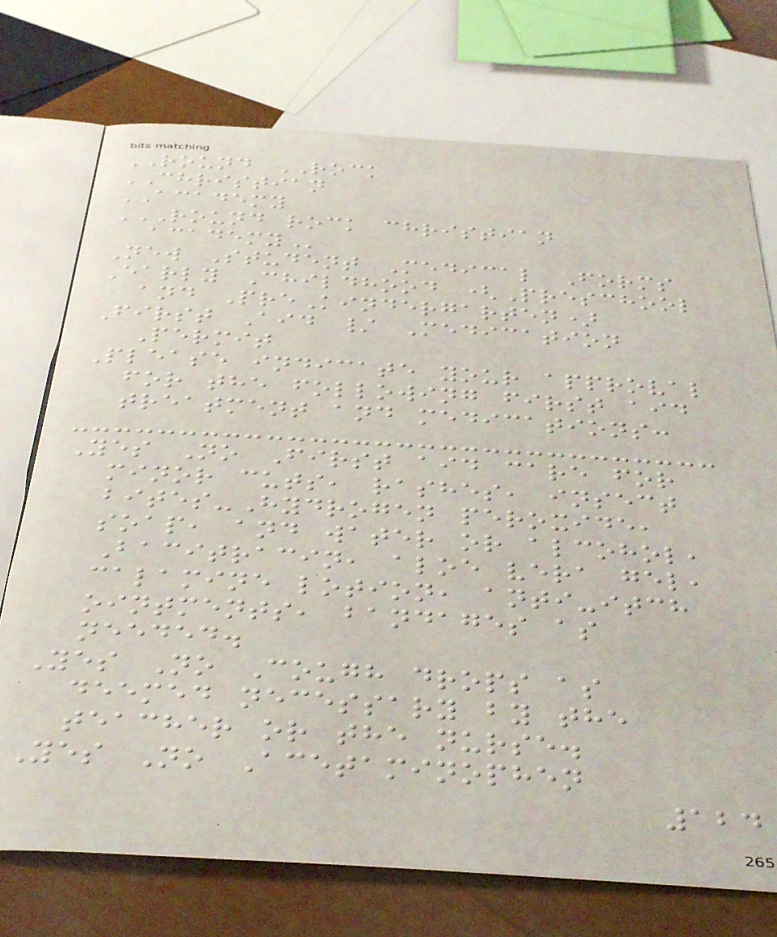ROUND ROCK
CHRISTIAN
ACADEMY
ROUND ROCK CHRISTIAN
ACADEMY
New Student Medical Forms
Early Childhood (Preschool
and PreKindergarten)
First Aid / Medication
Permit
Please indicate your approval
for the following first aid
treatment and medications:
Yes No First aid care for
minor cuts, rashes, insect
bites-Hydrogen peroxide,
soap, and water or alcohol,
Bacitracin, aloe vera gel,
calamine lotion, anti-itch
ointments, bandages as
needed.
Yes No Cough drops as
deemed necessary by the
teacher or the nurse.
Yes No Acetaminophen
124
